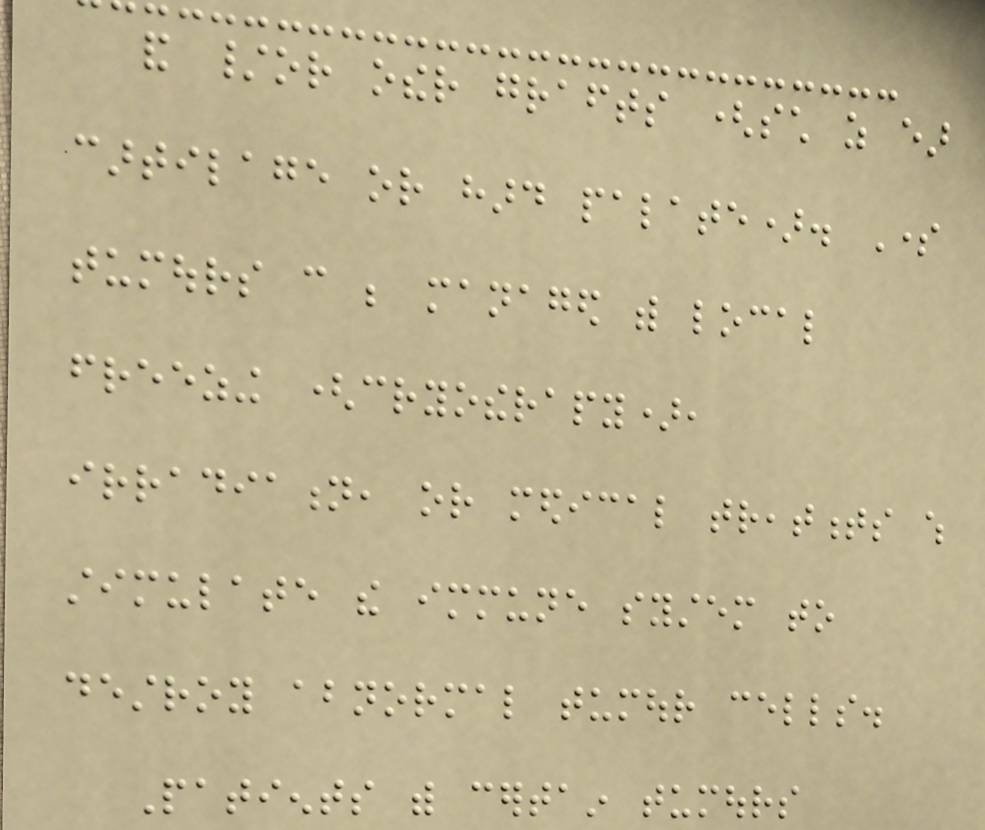and /or other grafts (such as ear
cartilage or hard palate). Some
tumours can be managed with local
freezing (cryotherapy),
irradiation, or medical treatments which
stimulate the immune system to
destroy abnormal tumour cells.
Patients with certain tumours
